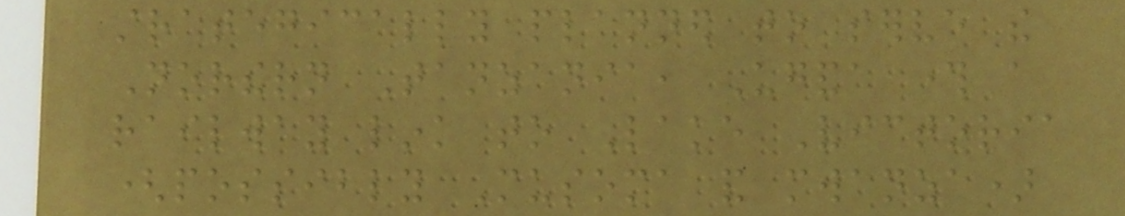strategically planned to serve the
Northern Tanzania, Uganda through a
railway link to Lake Victoria
(possibly Musoma and mwanza)
